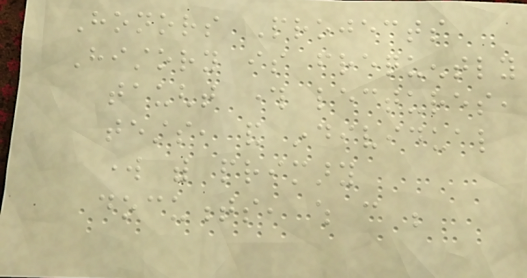Honors Projects
History is frequently
taught through lectures,
tests, and individual
work with primary
documents, which can be
